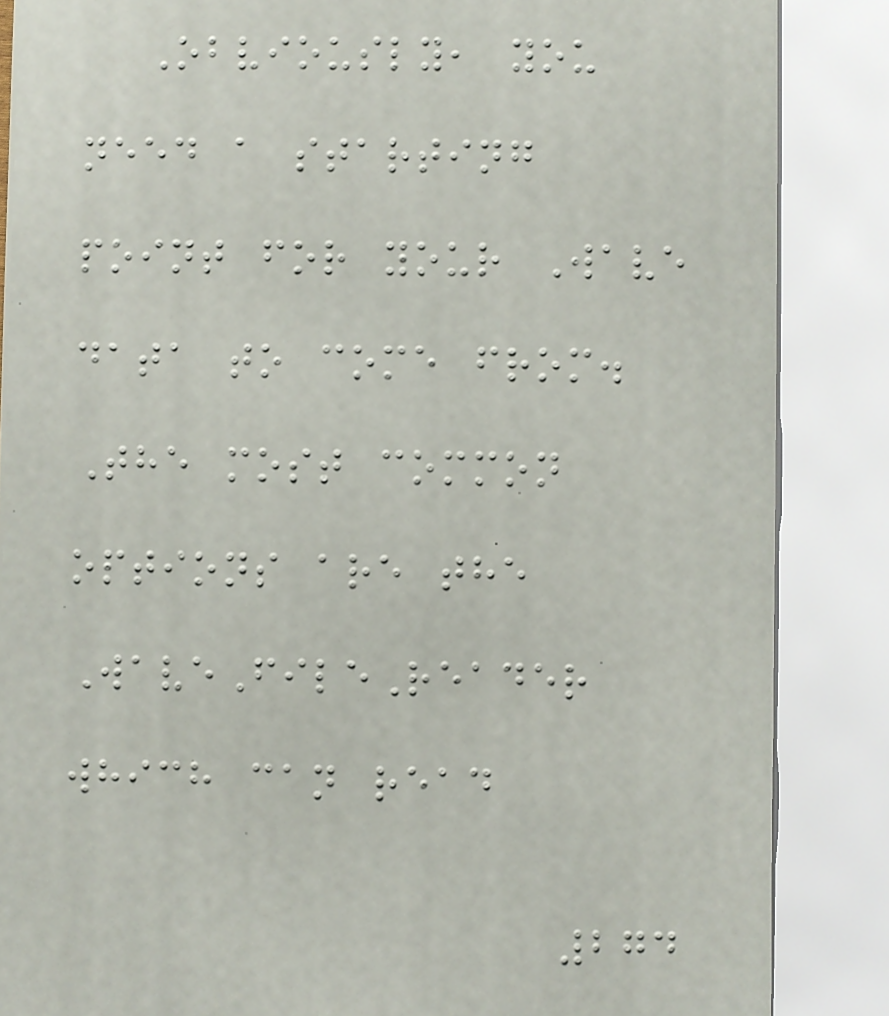Obviously, you
need a starting
point for your Wave
data to come from.
The most common
options are the
WaveFileReader
which can read
274
